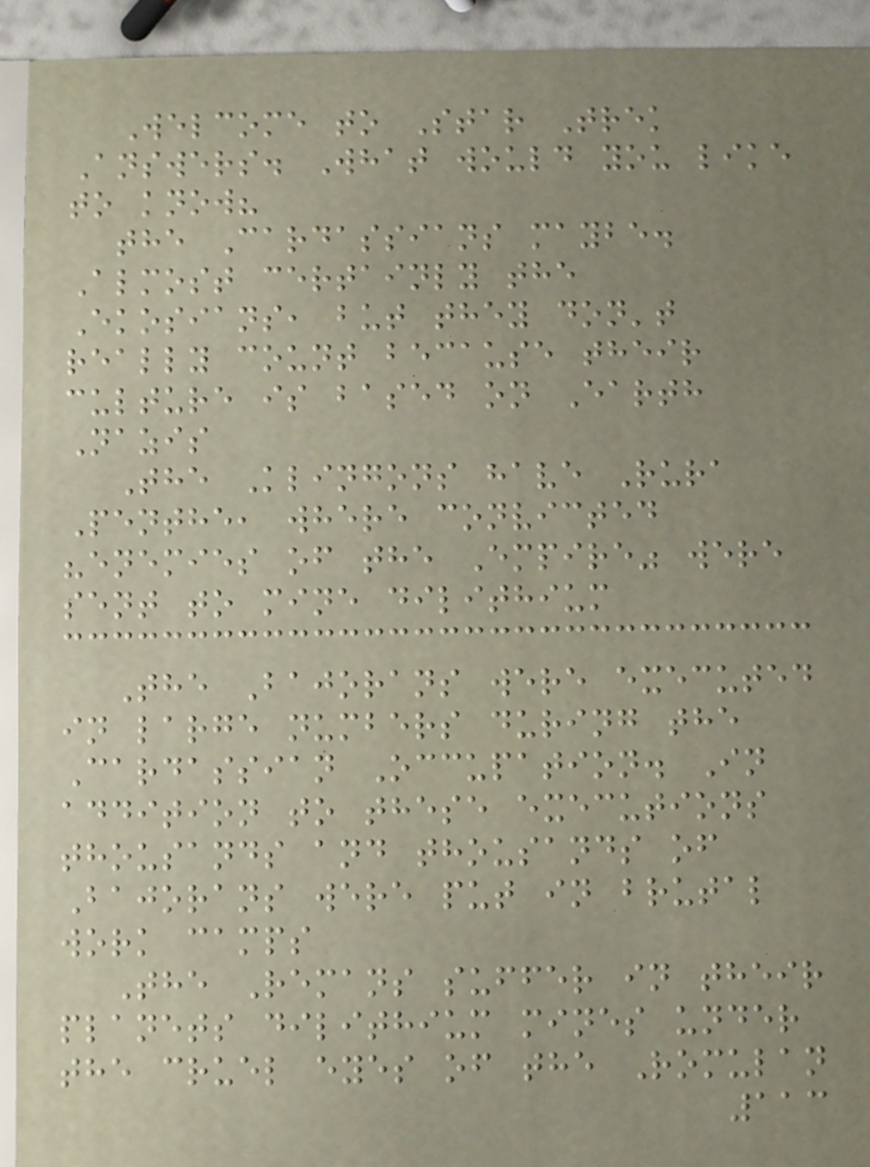Welcome to Star Trek
Answers. What would you like
to know?
the Cardassians maybe.
Almost certainly the
Ekosians, but they don't
really count because their
culture is based on Earth
Nazis
The Klingons have Rura
Penthe, where convicted
"enemies of the Empire" were
sent to mine dilithium
The Bajorans were executed
in large numbers during the
Cardassian Occupation. In
addition to these executions
thousands and thousands of
Bajorans were put in brutal
work camps
The Remans suffer in their
planets dilithium mines under
the cruel eyes of the Romulan
113
